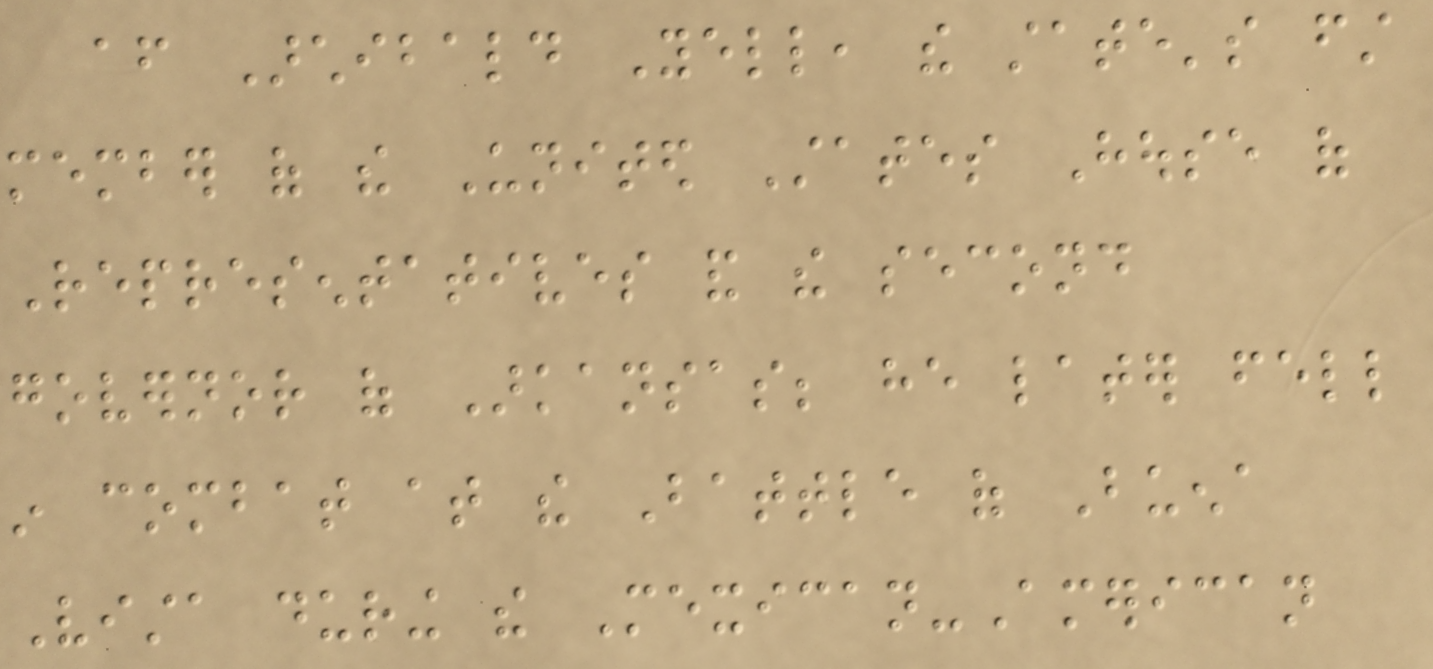after Archibald Yell, the state's first
member of the United States House of
Representatives and the second
governor of Arkansas; he later fell
in combat at the Battle of Buena
Vista during the Mexican-American
